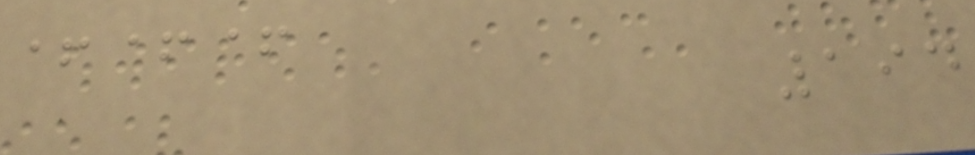+++
194
